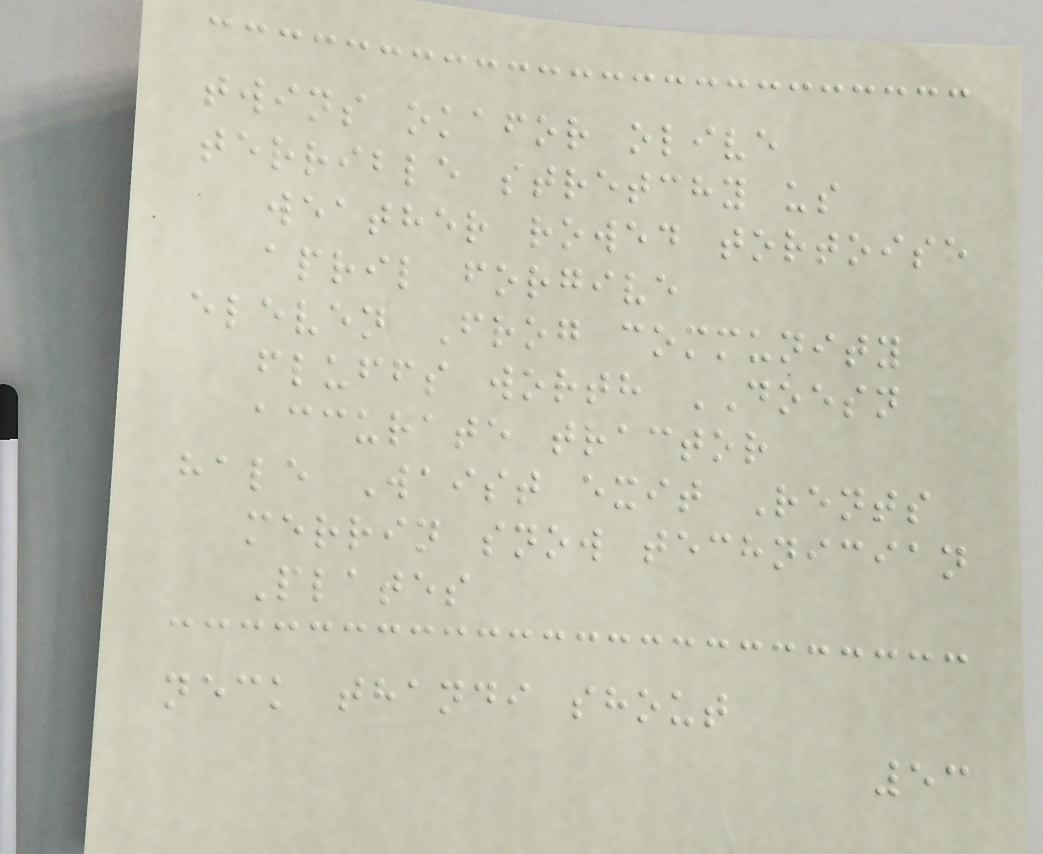twins okafor olive
terrible stretchy us
weather rowed tortoise
april forgive
eleven Frog community
fluffs worth DOESN
accurate tractor
hale Waist exit Rents
merrin snow technician
Plates
neck thandi shout
53
